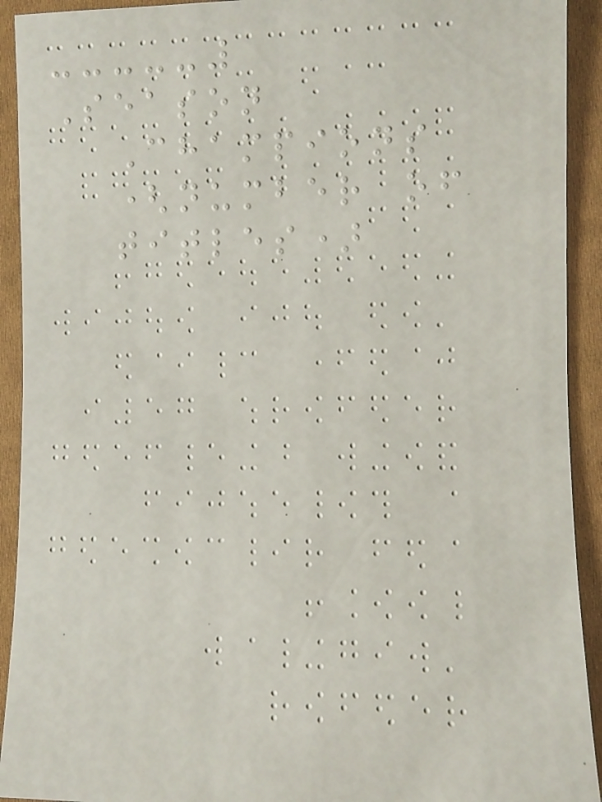Season
Champions
(number of
titles)
